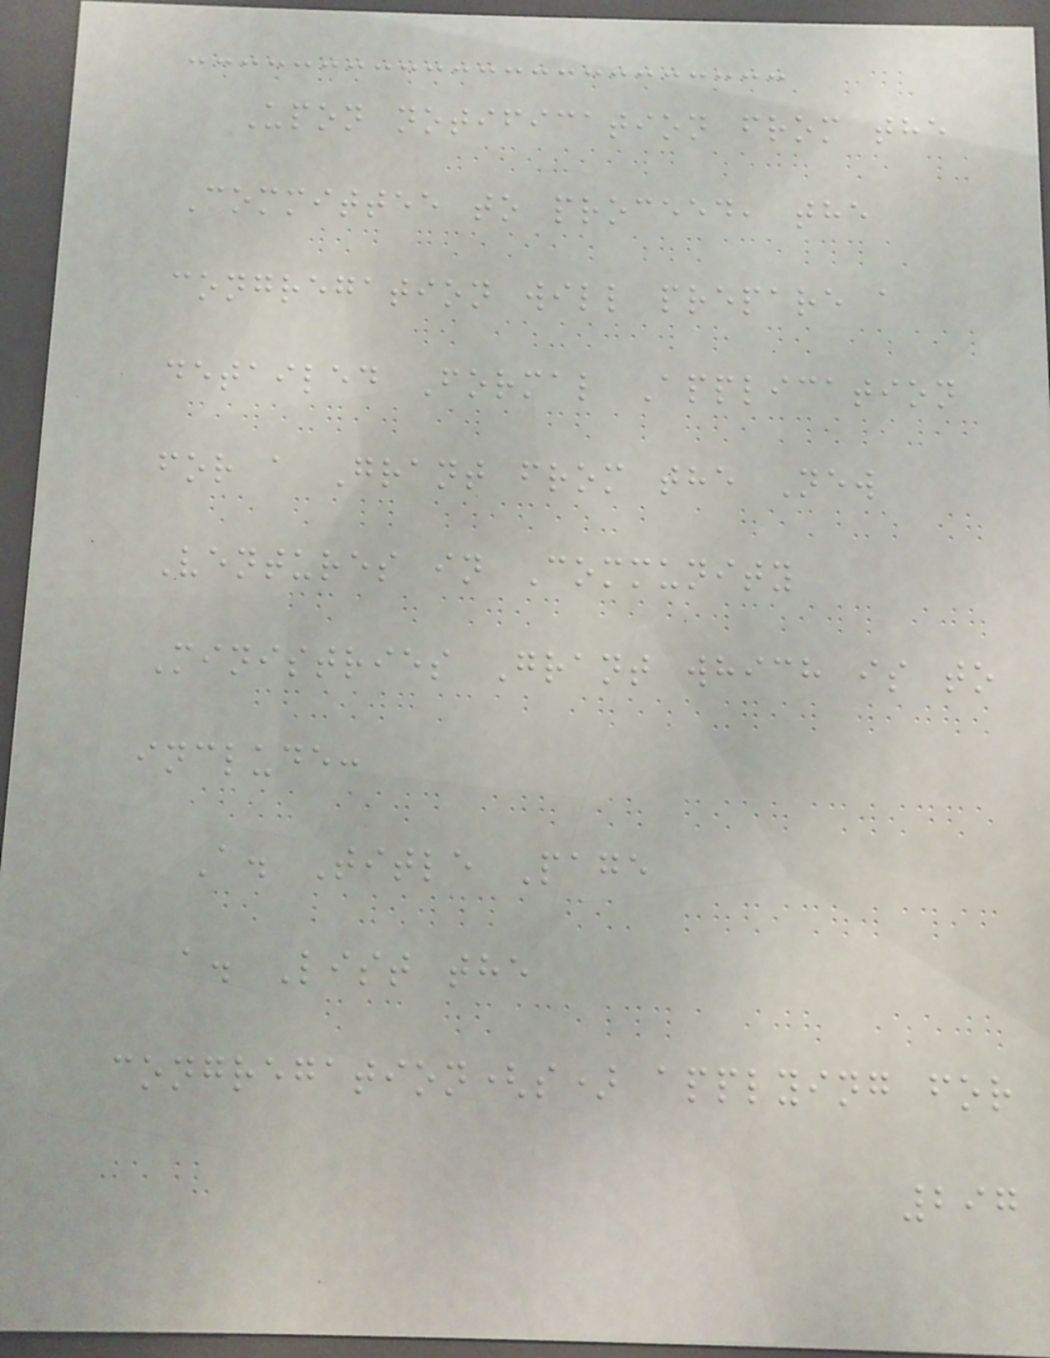Upon notification from the
Committee to proceed, the
congregation will prepare a
detailed Formal Application
for a Grant from the New
Ventures in Community
Ministries Grant which is to
include:
A. Title Page
a. List the
congregation(s) applying for
297
